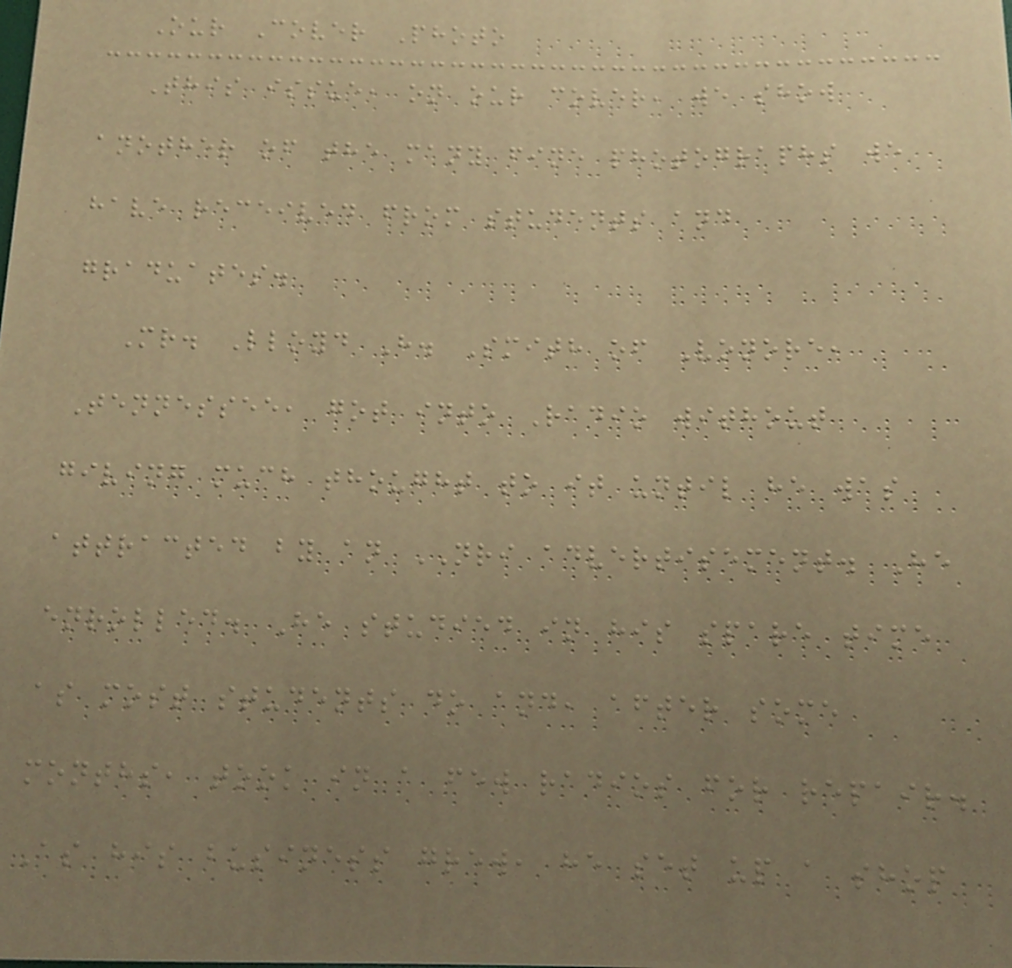Our Cover Photo
This issue, on our cover, we show
another of the many fine photographs we
have received from students and
graduates.
Mr. Lloyd H. Smith of Vonore,
Tennessee, got into Radio without
giving much thought to it until he was
attracted by an NRI advertisement. He
enrolled. He studied in his spare time
as most students do and, after some
months, took in a few radios for repair.
As his business grew, he set up a shop
